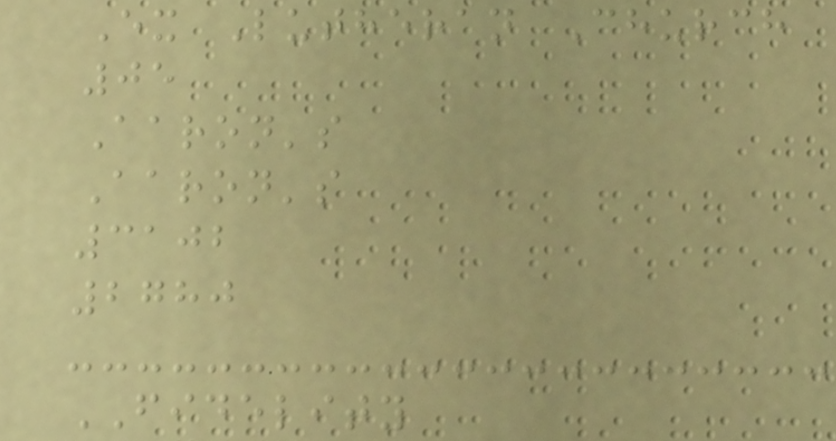Ex Lutheran Church
05
Aaron's
Aaron's
3102
2780
FIDELITY
